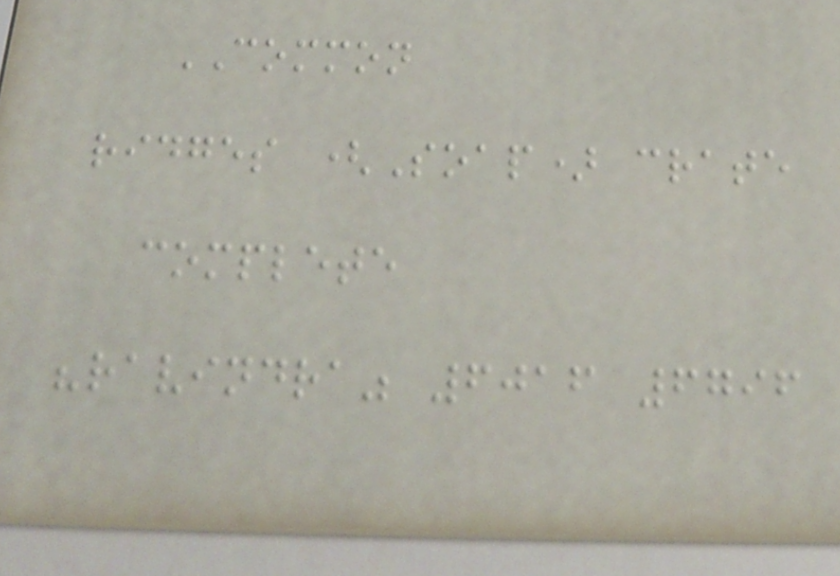COMMON
ridges (Soap) crate
complete
"ravindra" 6016 6796
